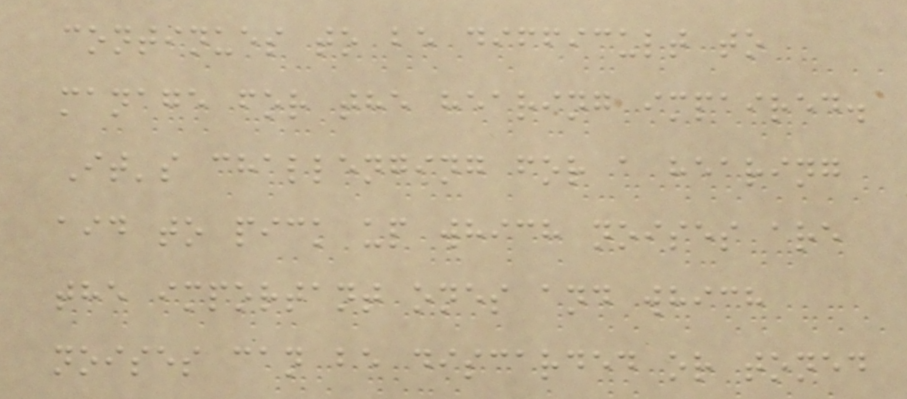continues to be difficult to
manage for the hearing impaired.
It's challenging for a hearing
aid to pick up which noises are
the important ones and which
noises can be discarded or toned
